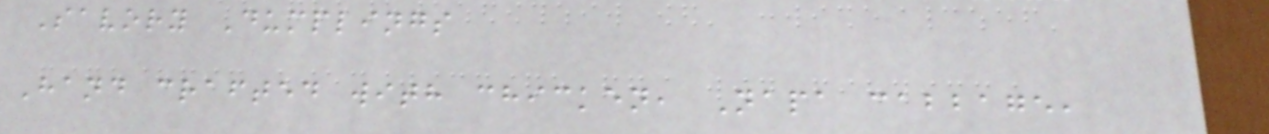Savory Dumplings
Hand crafted with chicken, Napa cabbage,
